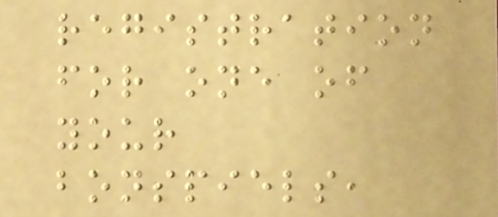registration
for one of
your
bonspiels,
